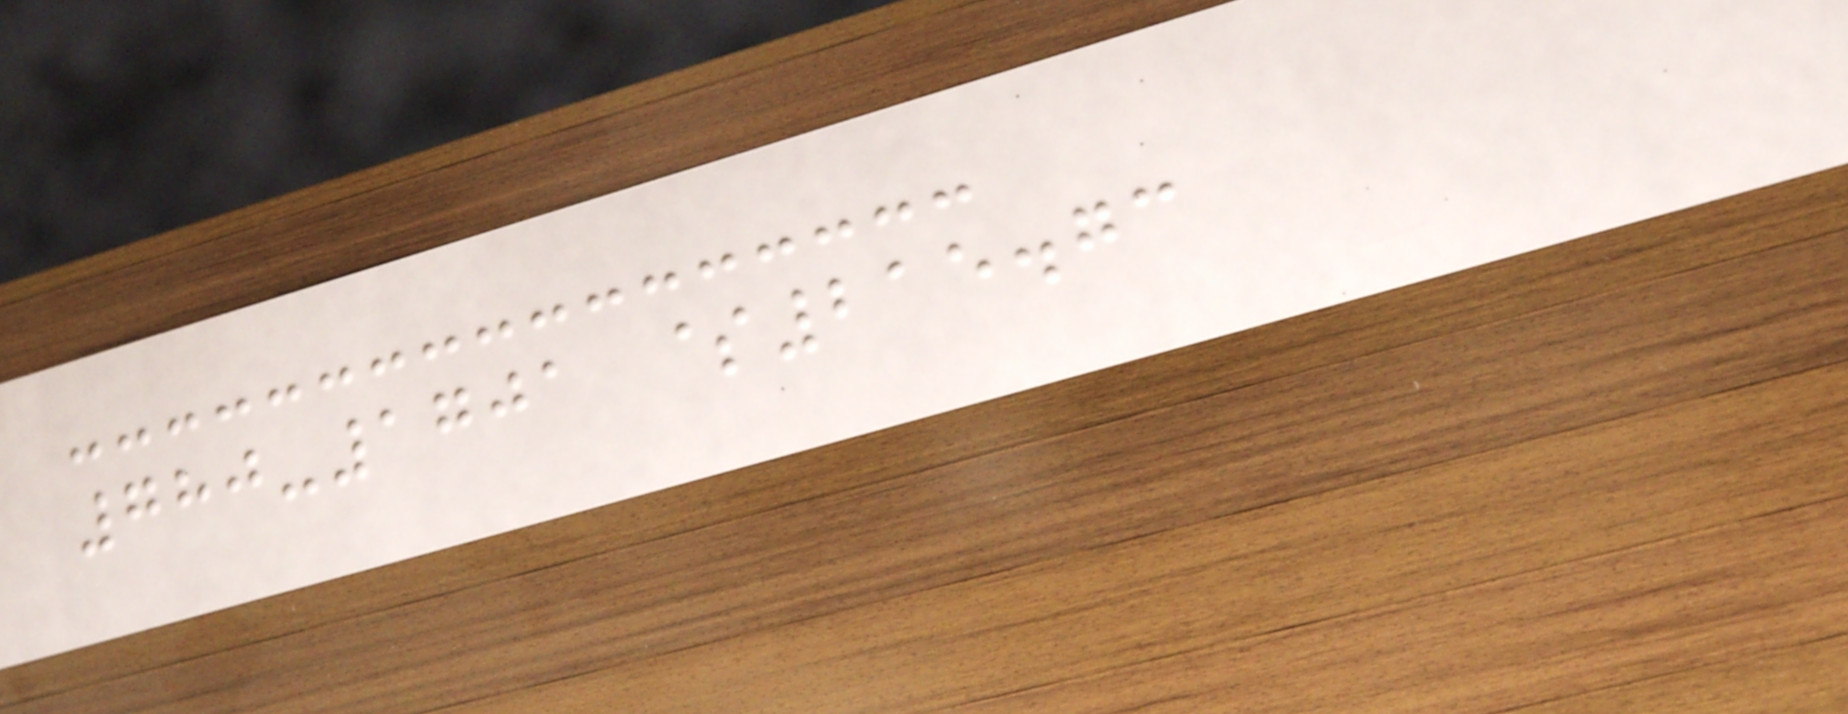780-1701 $215.73
